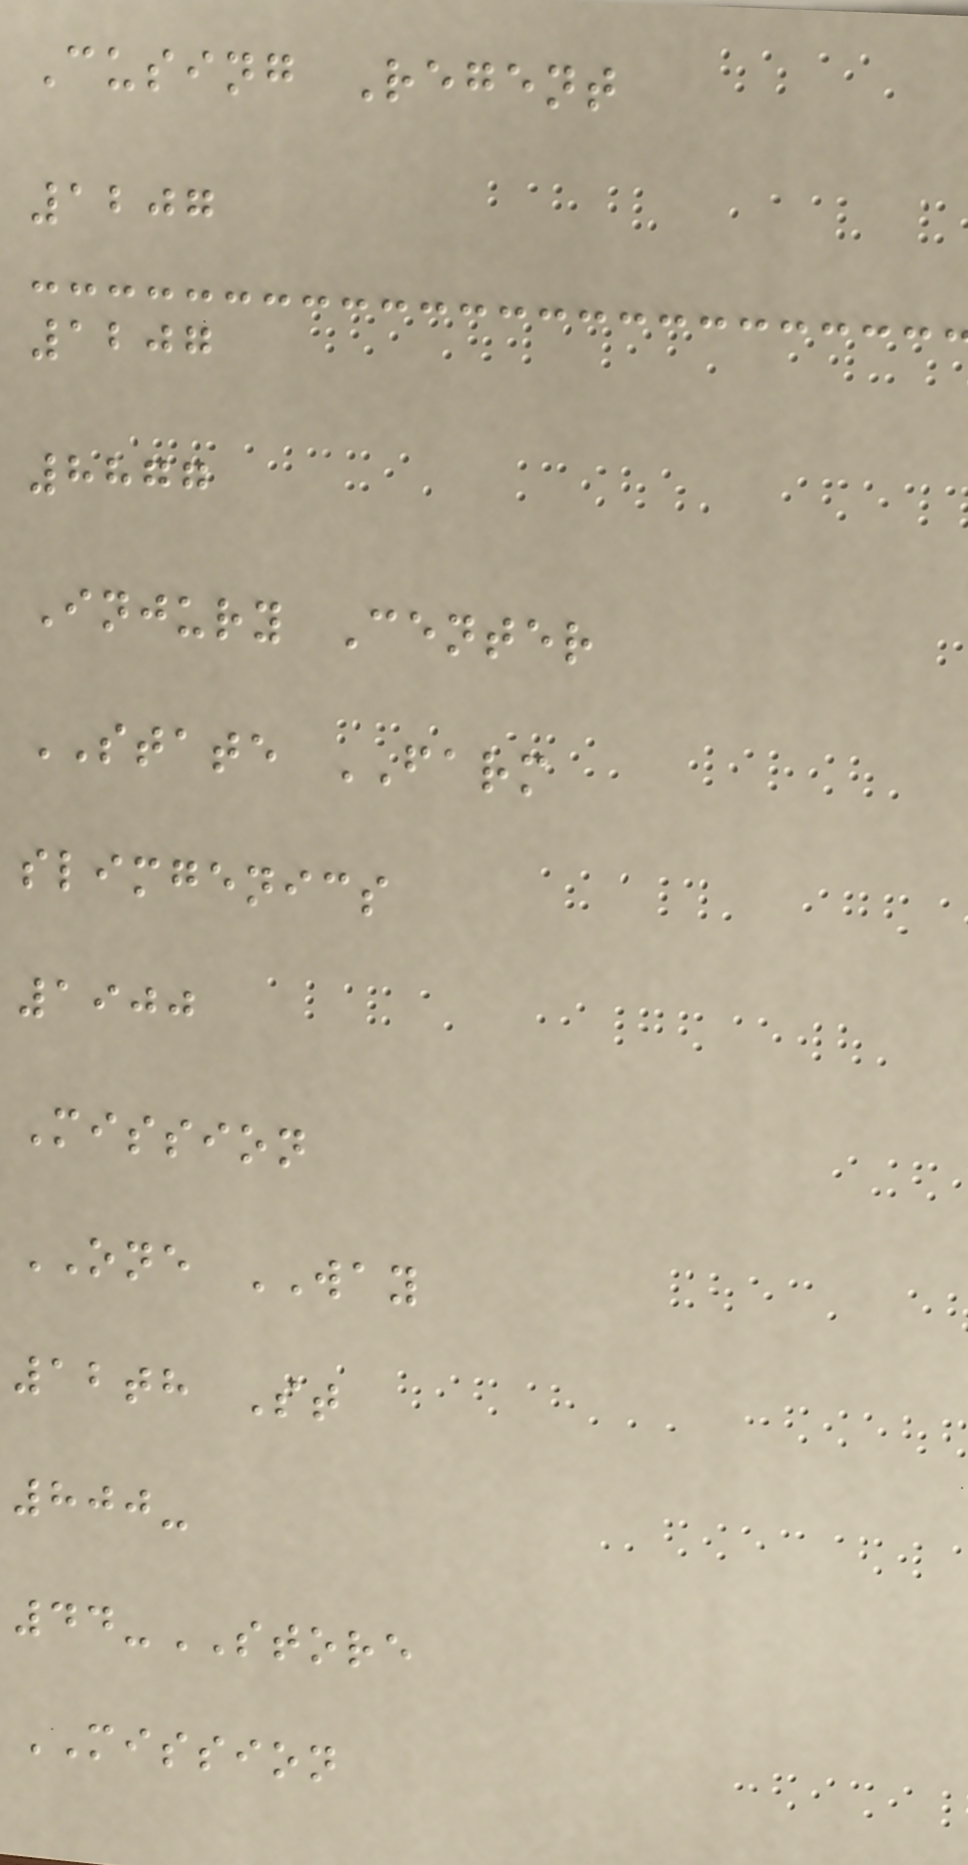Cusing Regent
1207
1207
8877
Injury Center
STATE FARM
slimgenics
1900
Mission
ONE WAY
12th St
800-
44-STORE
MISSION
